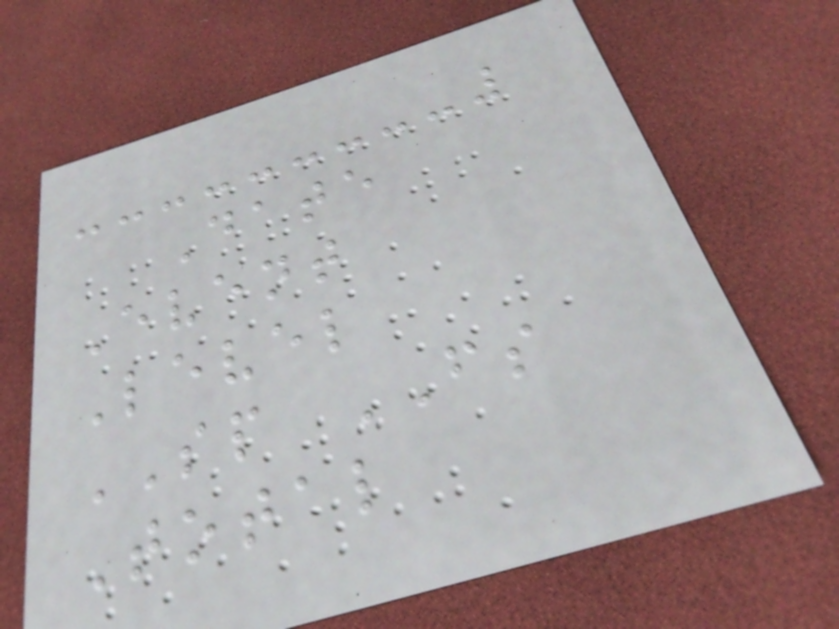Date
Event
Level
SP FS
Total
